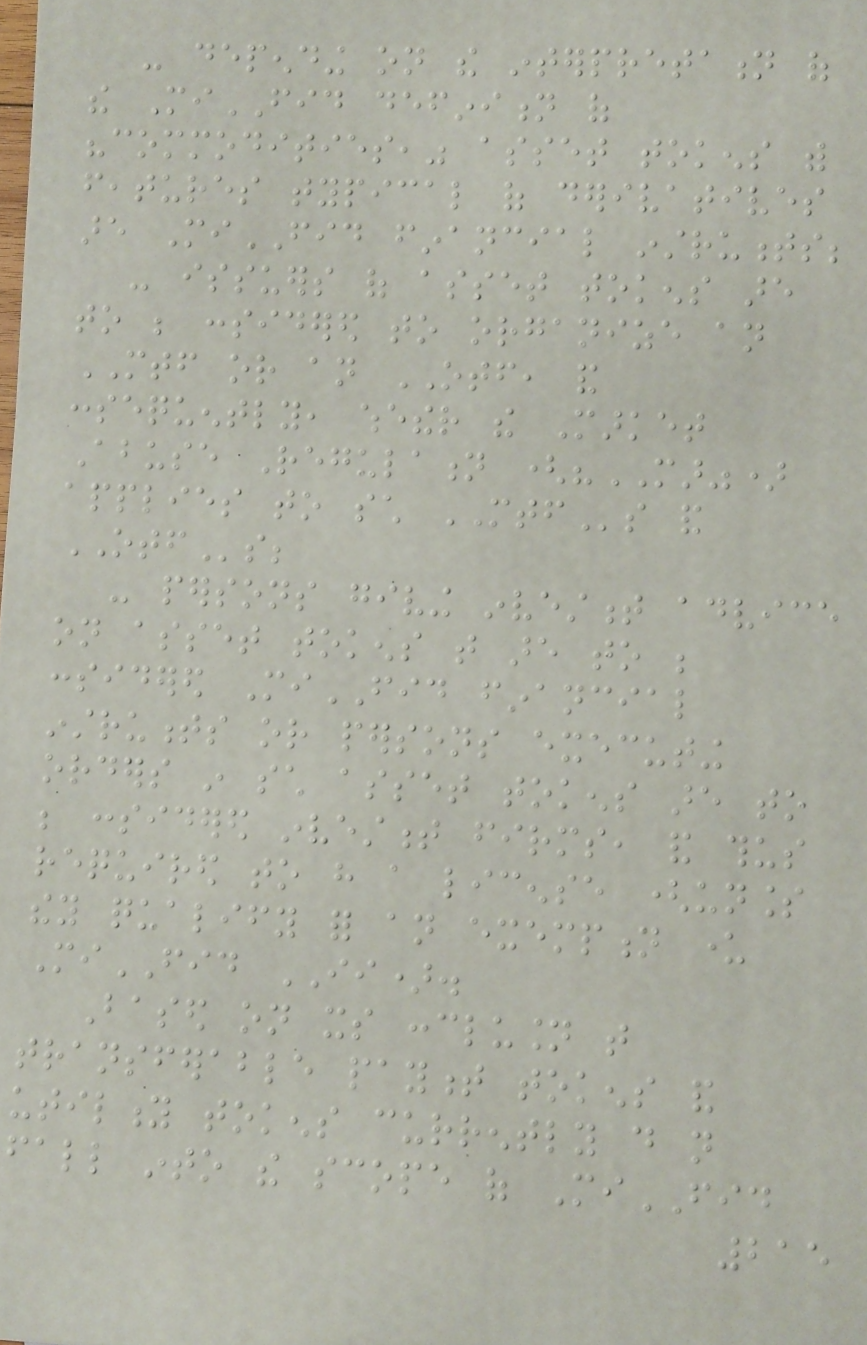- depending on the interpretation of
the MiFID definition of
"commodities," asset tokens with
features typical of derivatives
are MiFID financial instruments;
- issuers of asset tokens are
to be considered to organize an
MTF or an OTF, and
consequently, whether the Market
Abuse Regulation ("MAR")
applies to such MTFs and
OTFs;
- persons giving investment advice
on asset tokens that are to be
considered MiFID financial
instruments or persons executing
orders in such asset tokens are to
be considered investment firms, and thus
required to have a license (unless
they qualify for an exemption under
MiFID II).
Based on its conclusion that
transferable payment tokens and
utility tokens currently do not
fall into the scope of MiFID
215
